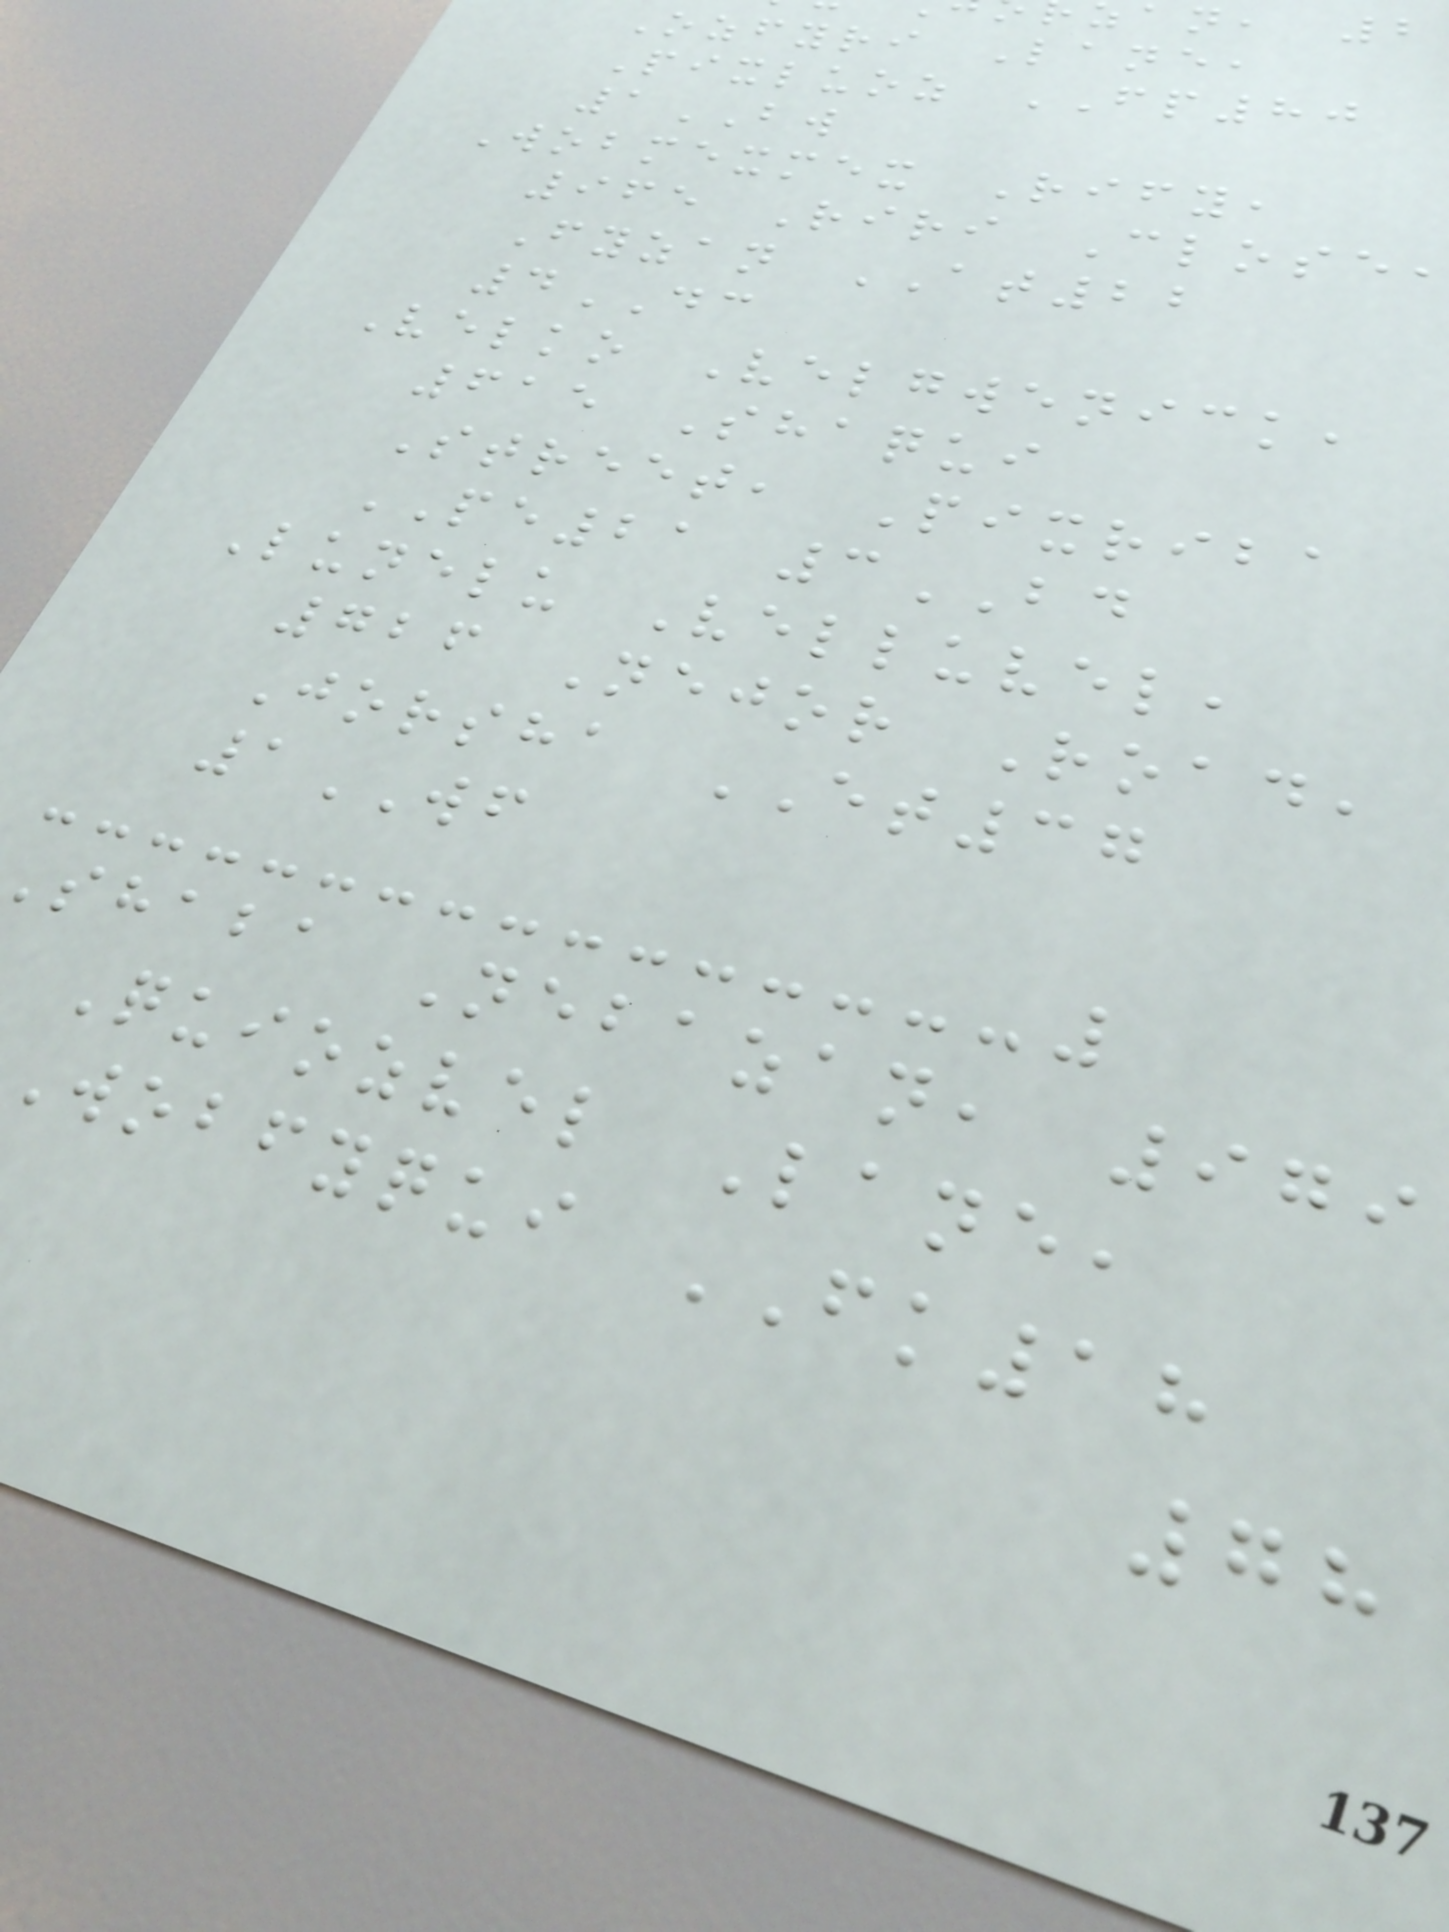an, 2
Ozfyri Lane,
Pixluoz FP80
1BW
Wobmexmex Rify,
965 Riri Close
Fyzan AT22
4DC
Velko Velgwenick,
615 Shaqui
Street, Pixriba
PE21 3BD
Lunelu Velluvel,
726 Nejor Road,
Jorsha ET37
1WF
shaba Nebazan, 979
Quiozvel Lane,
Wobfyqui FK18
78
